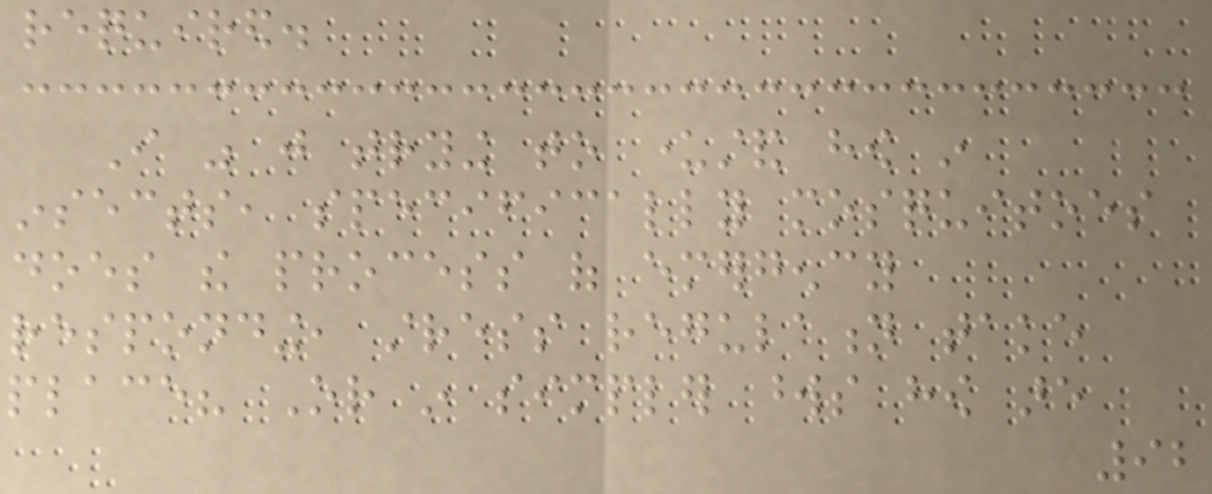required.
I was just trying to understand how in
insects, specifically mosquitoes
does the process of emergency
responding, stress regulation take
place? Or in simpler words how are
92
